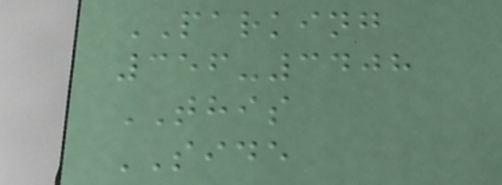PARKING
356-3408
THIS
SIDE
